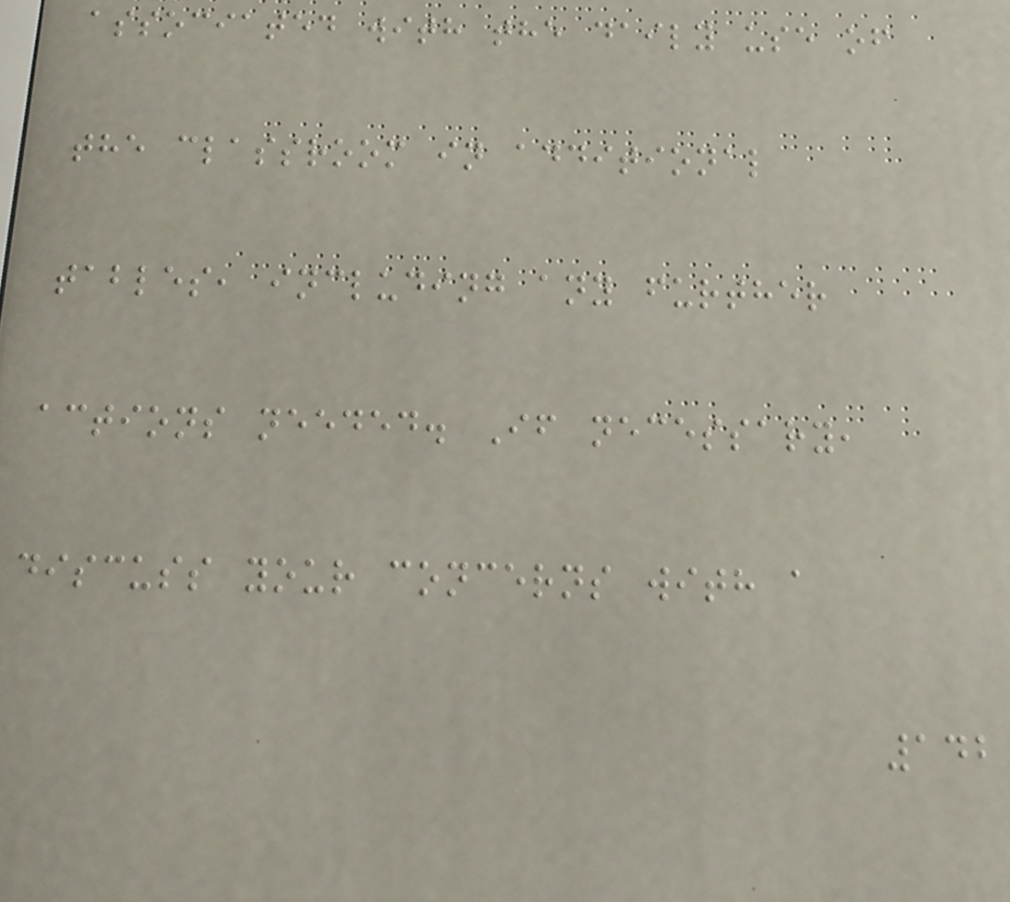associated with the daily use of
the classroom in additional
tables, including any further
actions needed. If necessary,
discuss your concerns with a
142
